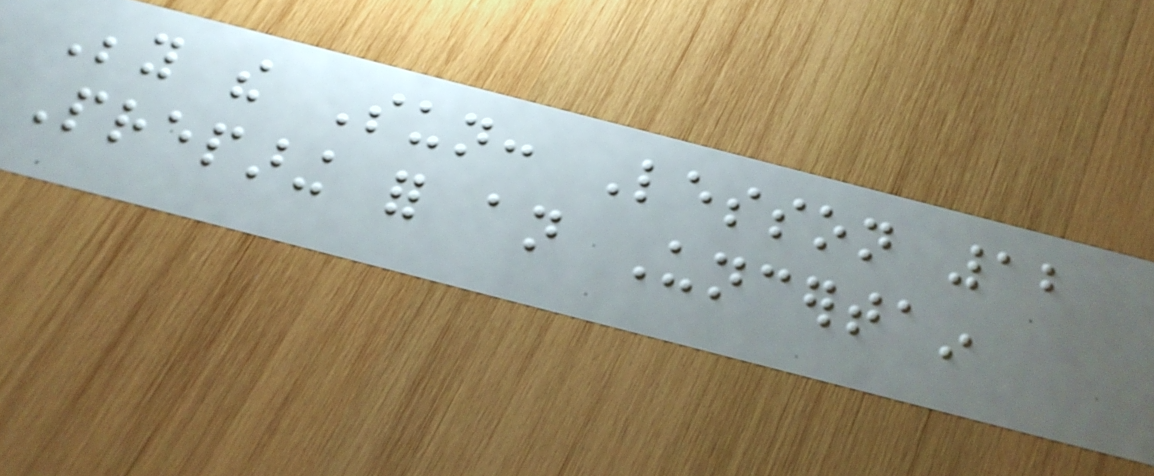Beyond the Sun: Lesson 12
Preparing for an Uncertain
